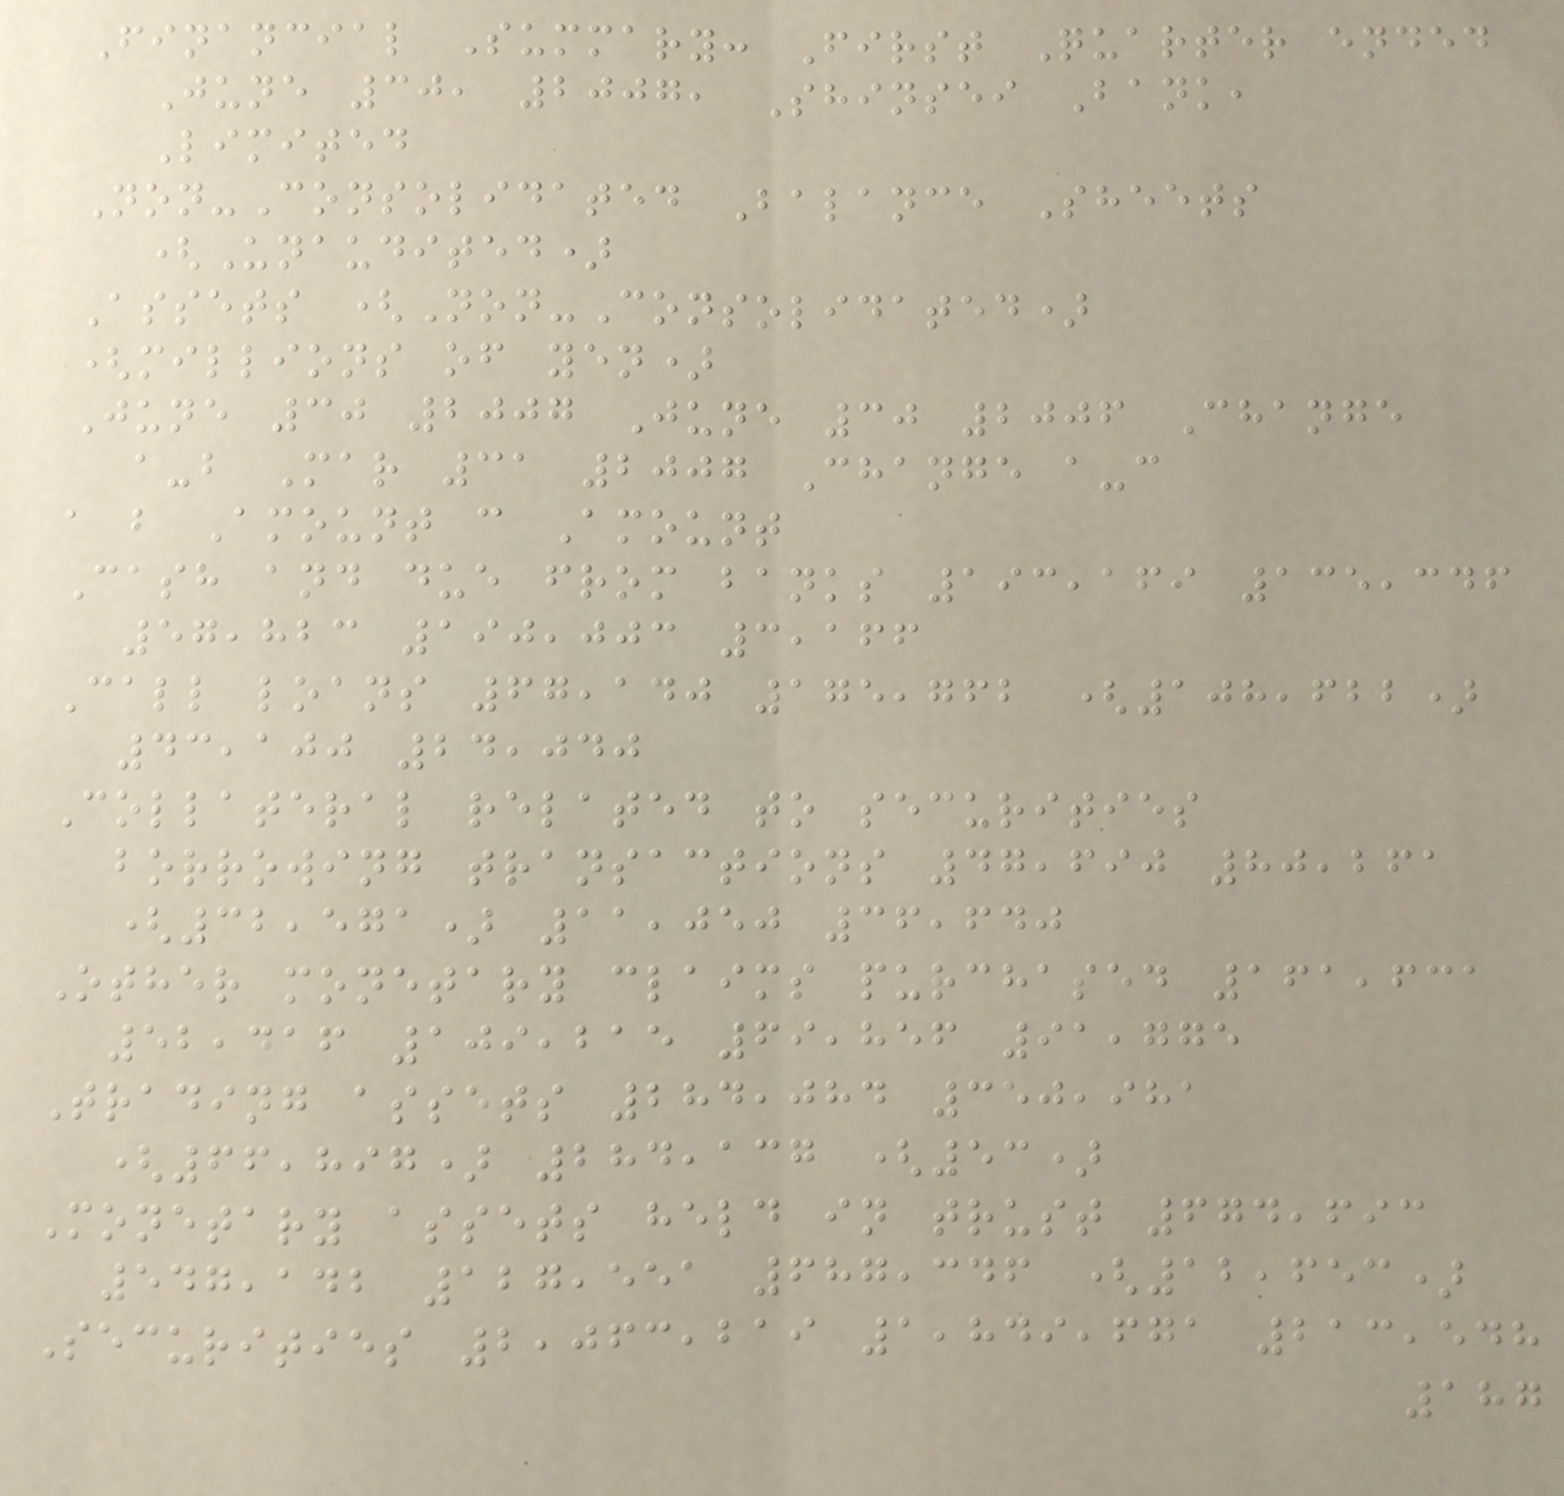Financial Summary: First Quarter ended
June 30, 2007, Shinsei Bank,
Limited
Non-Consolidated Balance Sheets
(Unaudited)
Assets (Non-Consolidated)
(millions of yen)
June 30 2007 June 30 2006 Change
a-b Mar 31 2007 Change a-c
a b Amount c Amount
Cash and due from banks 193,169 135,346
57,823 190,003 3,166
Call loans 67,140 175,762 (108,622)
43,100 24,040
Collateral related to securities
borrowing transactions 47,690 80,261
(32,571) 11,050 36,640
Other monetary claims purchased 161,631
52,416 109,215 69,856 91,775
Trading assets 284,084 350,981
(66,897) 284,137 (53)
Monetary assets held in trust 674,693
547,142 127,551 687,346 (12,653)
Securities 2,063,219 1,849,671 213,548
187
